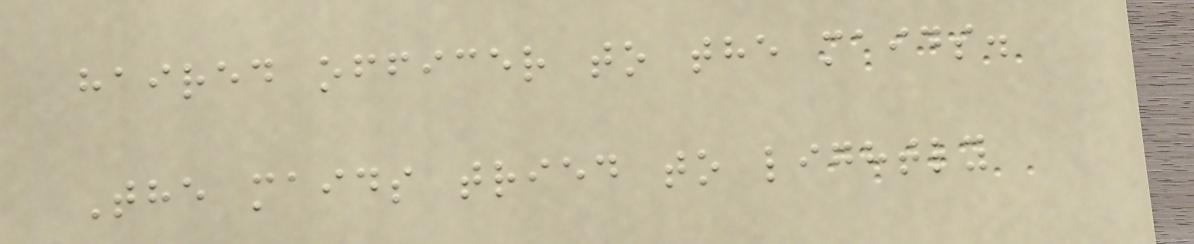haired officer to the maids.
The maids tried to lightly
